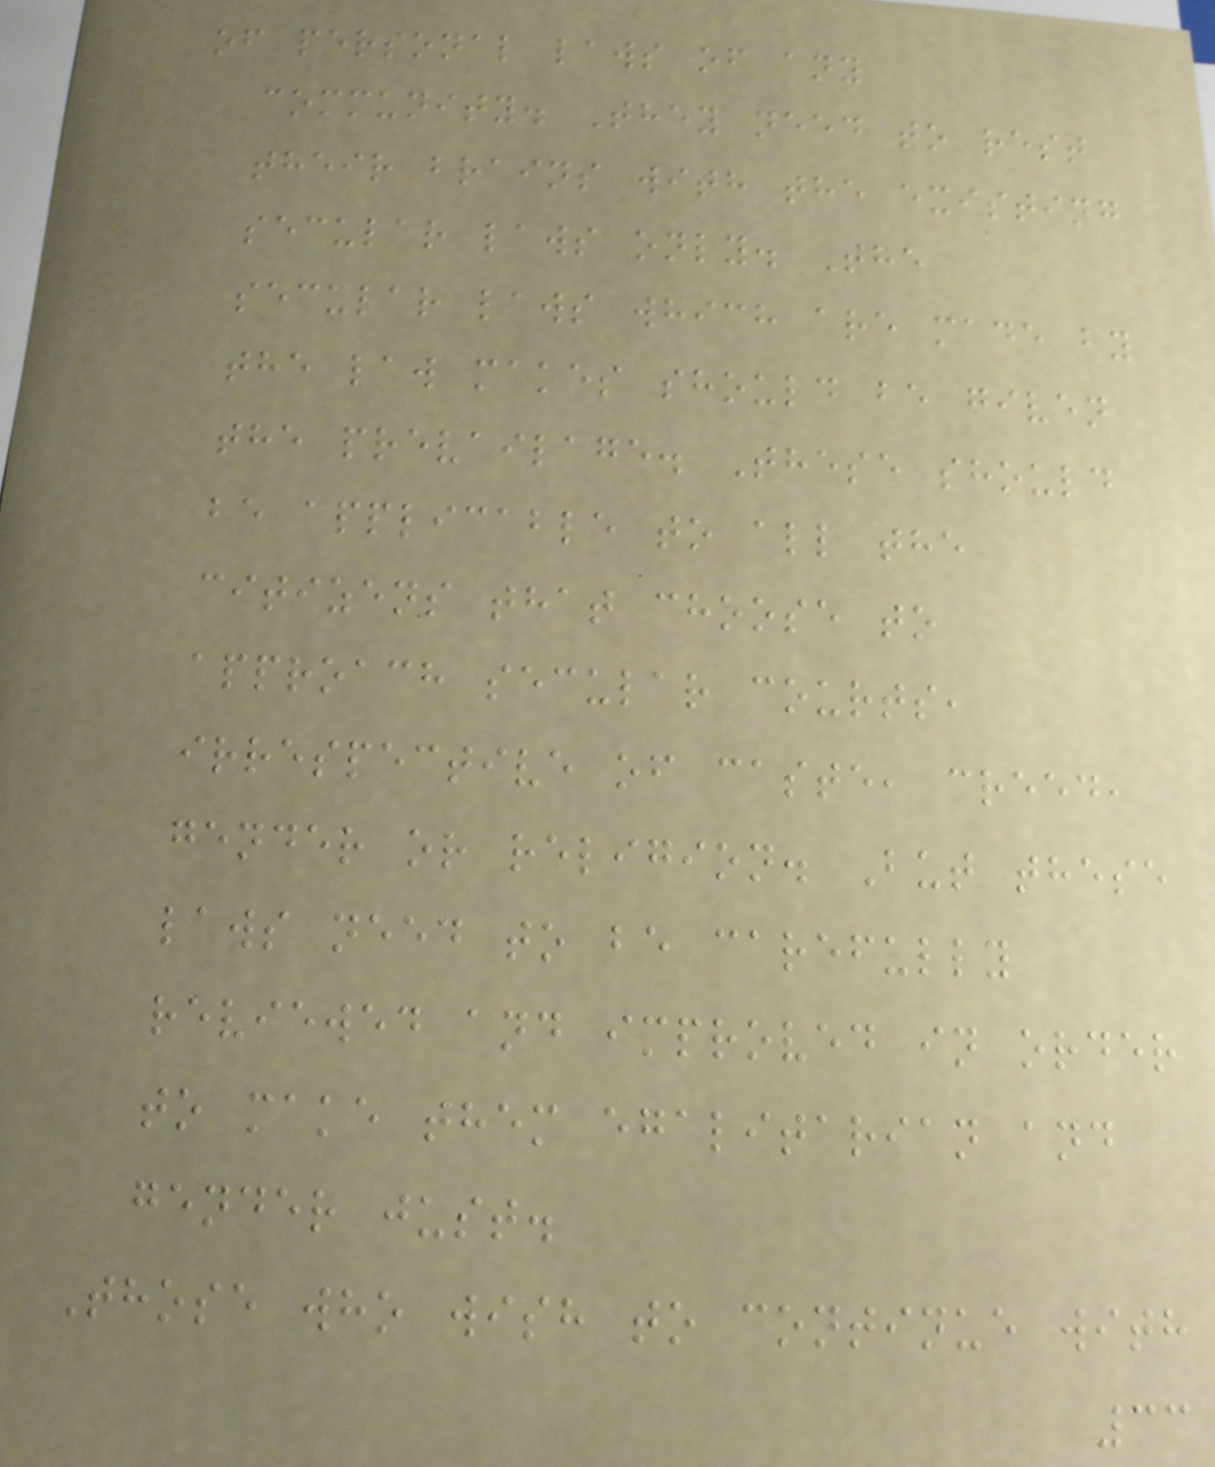of personal laws of any
community. They need to rest
their brains with the existing
secular laws only. The
secular laws which are made by
the law makes should be given
the prevailage. These should
be applicable to all the
citizens that choose to
approach secular courts,
irrespective of caste, creed,
gender or religion. But these
laws need to be carefully
reviewed and improved in order
to make them egalitarian and
gender just.
Those who wish to continue with
33
